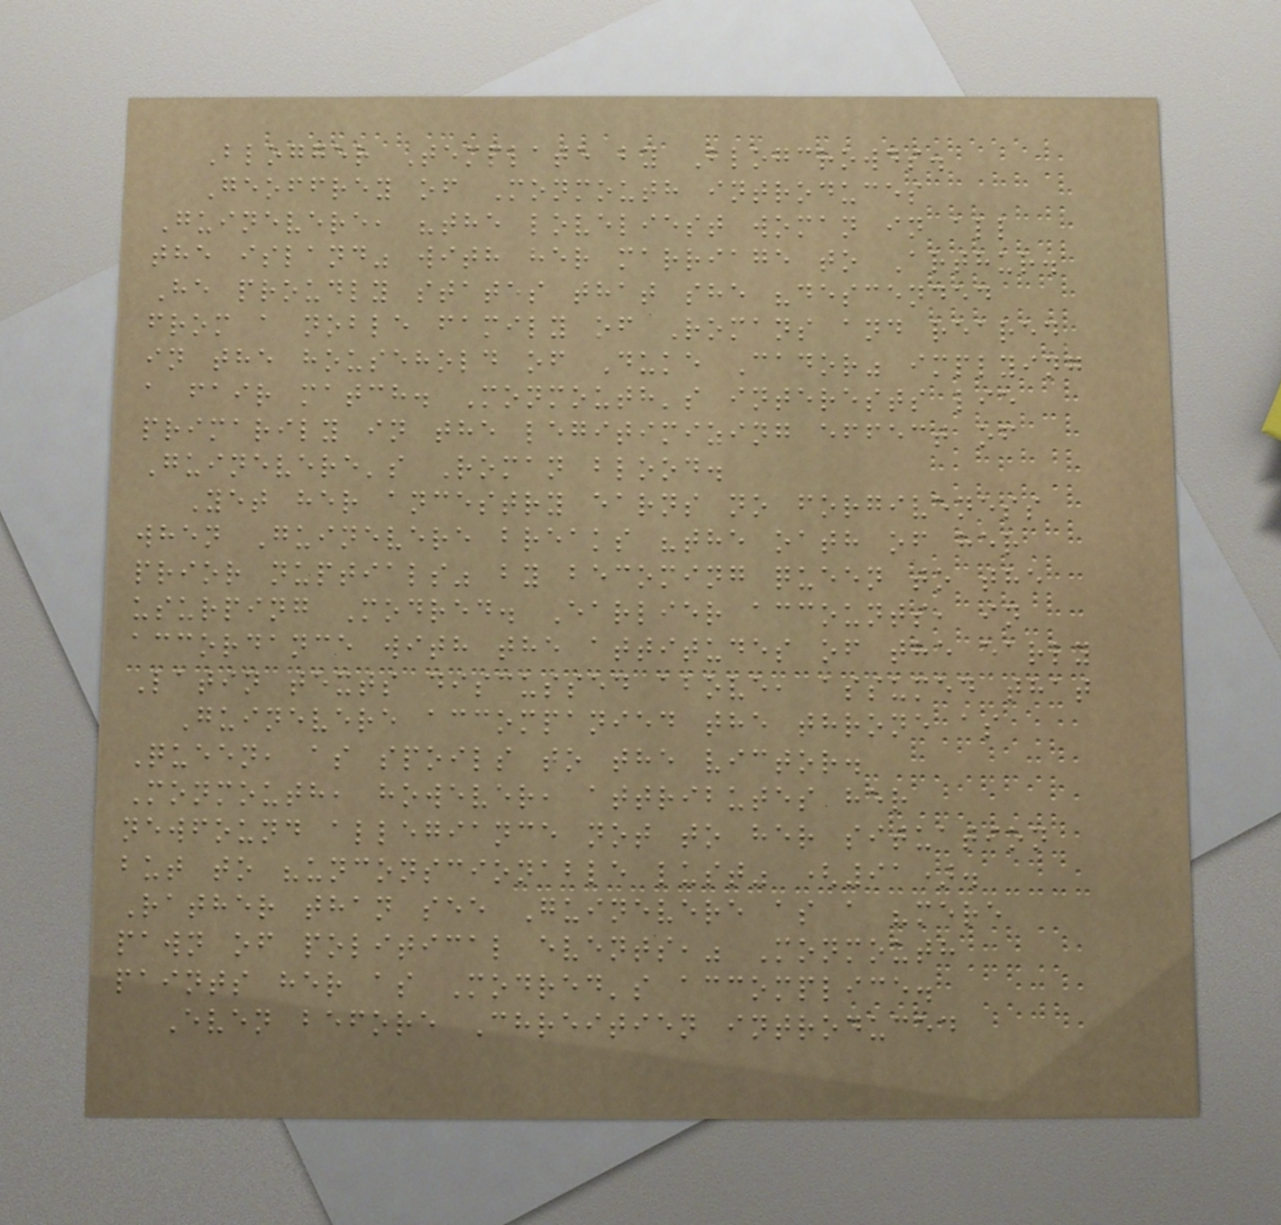Blogger Template by Blogcrowds.
Geoffrey of Monmouth introduces
Guinevere, "the loveliest woman in all
the island" with her marriage to Arthur.
He proudly states that she "descended
from a noble family of Romans and reared
in the household of Duke Cador" implying
a fair match. Monmouth's interests lie
primarily in the legitimizing effect of
Guinevere's Roman blood.
Yet her ancestry earns no forgiveness
when Guinevere breaks "the oath of her
prior nuptials" by becoming queen to the
usurping Modred. Earlier accounts, in
accordance with the attitudes of the early
Latin texts discussed above, assumed that
Guinevere accompanied the throne as
Queen, as spoils to the victor.
Monmouth, however, attributes her
newfound allegiance not to her situation
but to "unconscionable lust" (91).
Rather than see Guinevere as a "mere
pawn of political events," Monmouth
paints her as Modred's accomplice.
Even before Chreitien introduced
